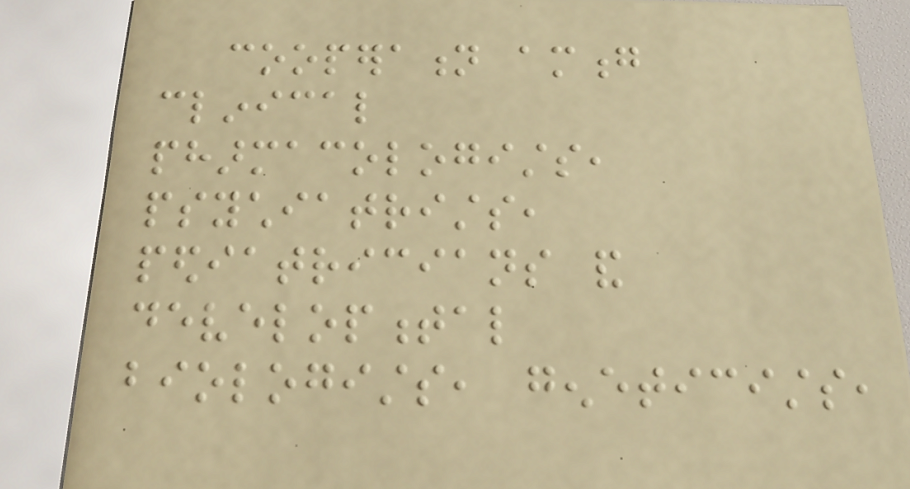cooperation among
clinical
pharmacologists,
psychiatrists,
pediatricians and
developmental
biologists, geneticists,
